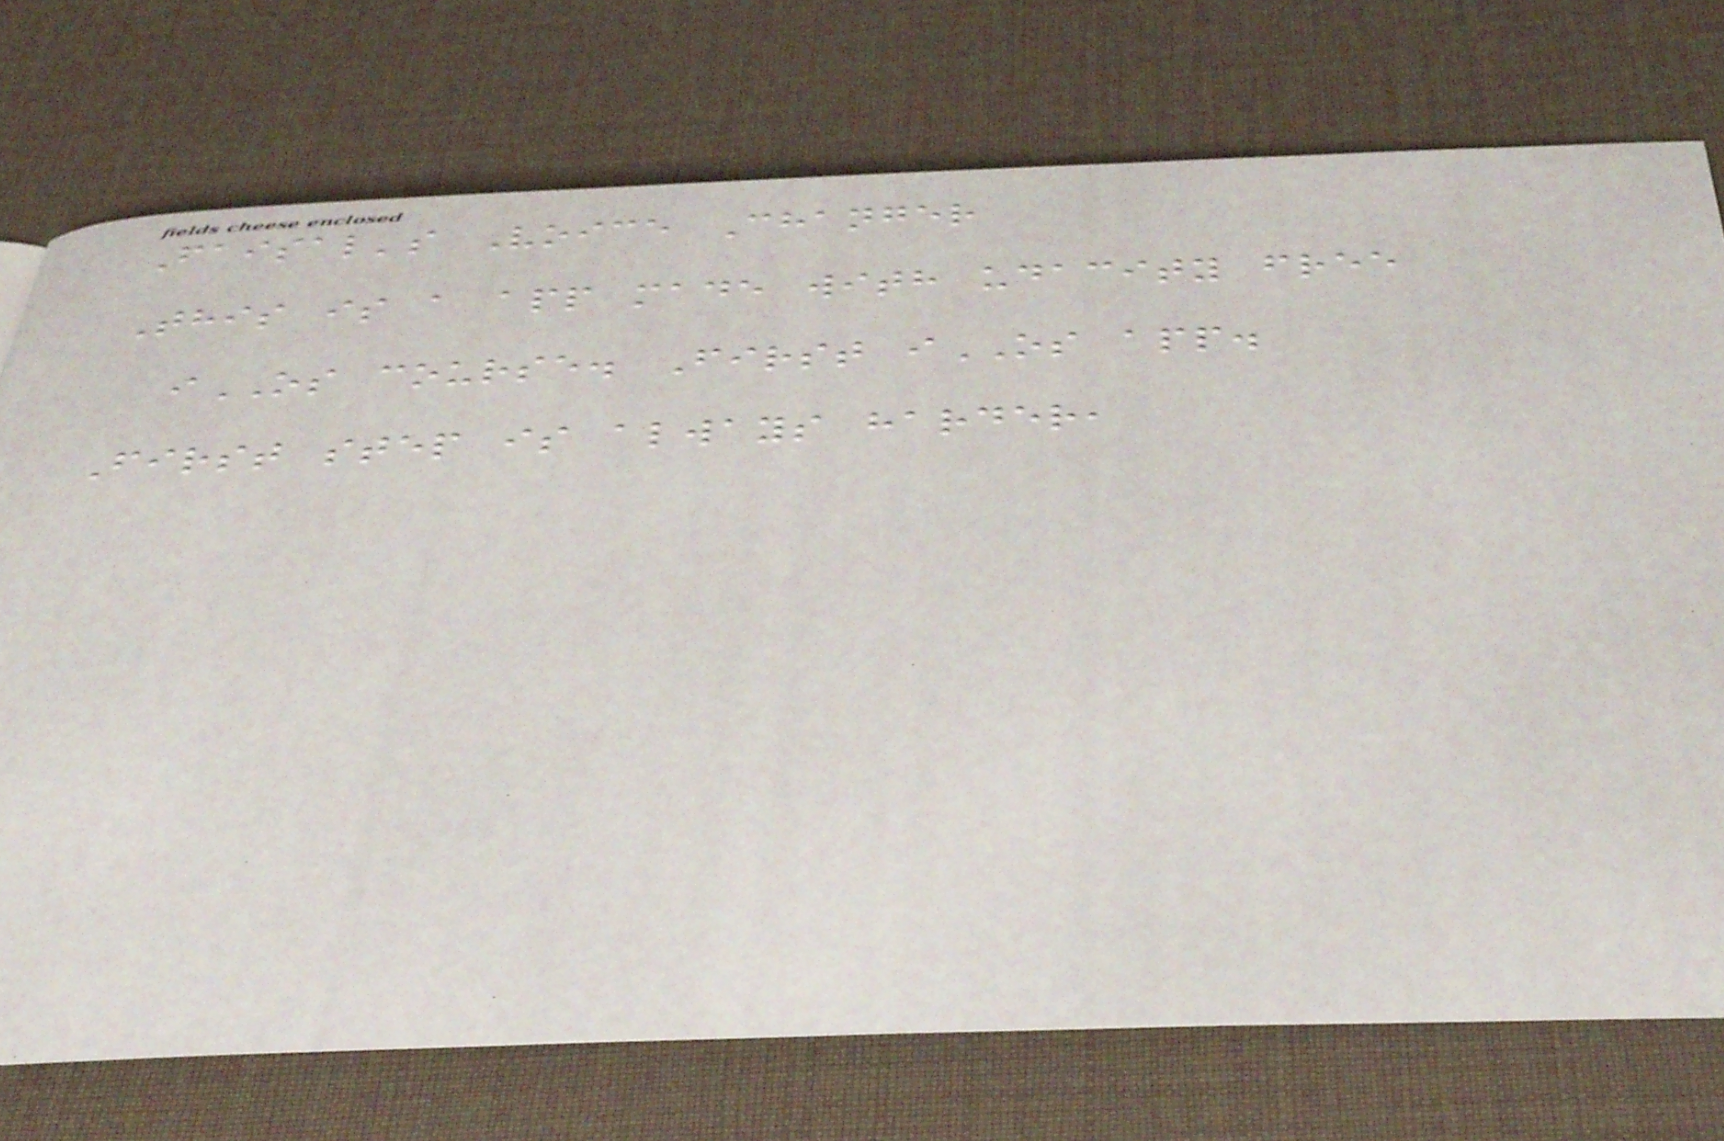Faisal's Voice Changer
This is a app made with udacity free
iOS course. First iOS app.
First step is always harder,
